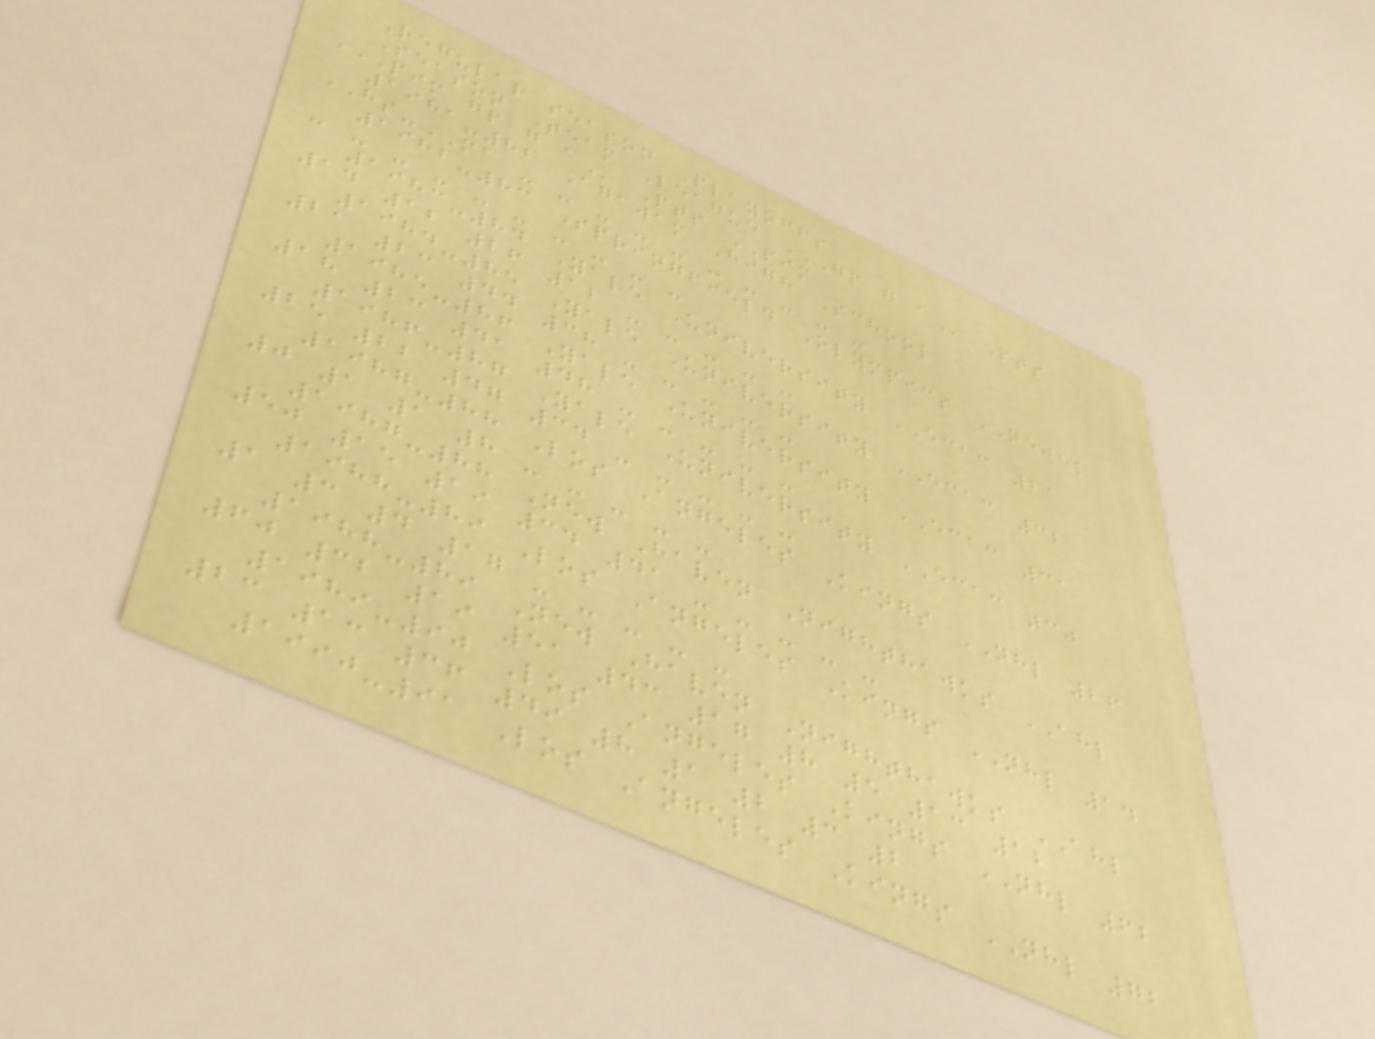Regular season Playoffs
Season Team League GP G A Pts
PIM GP G A Pts PIM
1981-82 Agawam High School
HS-MA - - - - - - - - - -
1982-83 Springfield Olympics NEJHL
- - - - - - - - - -
1983-84 Yale University ECAC 21
14 12 26 12 - - - - -
1984-85 Yale University ECAC 32
21 23 44 38 - - - - -
1985-86 Yale University ECAC 31
18 23 41 48 - - - - -
1986-87 Yale University ECAC 30
25 22 47 34 - - - - -
1987-88 Los Angeles Kings NHL 26
0 1 1 8 - - - - -
1987-88 New Haven Nighthawks AHL
50 15 19 34 41 - - - - -
1988-89 Los Angeles Kings NHL 14
1 3 4 17 - - - - -
1988-89 New Haven Nighthawks AHL
60 32 19 51 43 17 8 5 13 12
1989-90 Los Angeles Kings NHL 62
23 13 36 49 8 1 2 3 2
1990-91 Los Angeles Kings NHL 72
